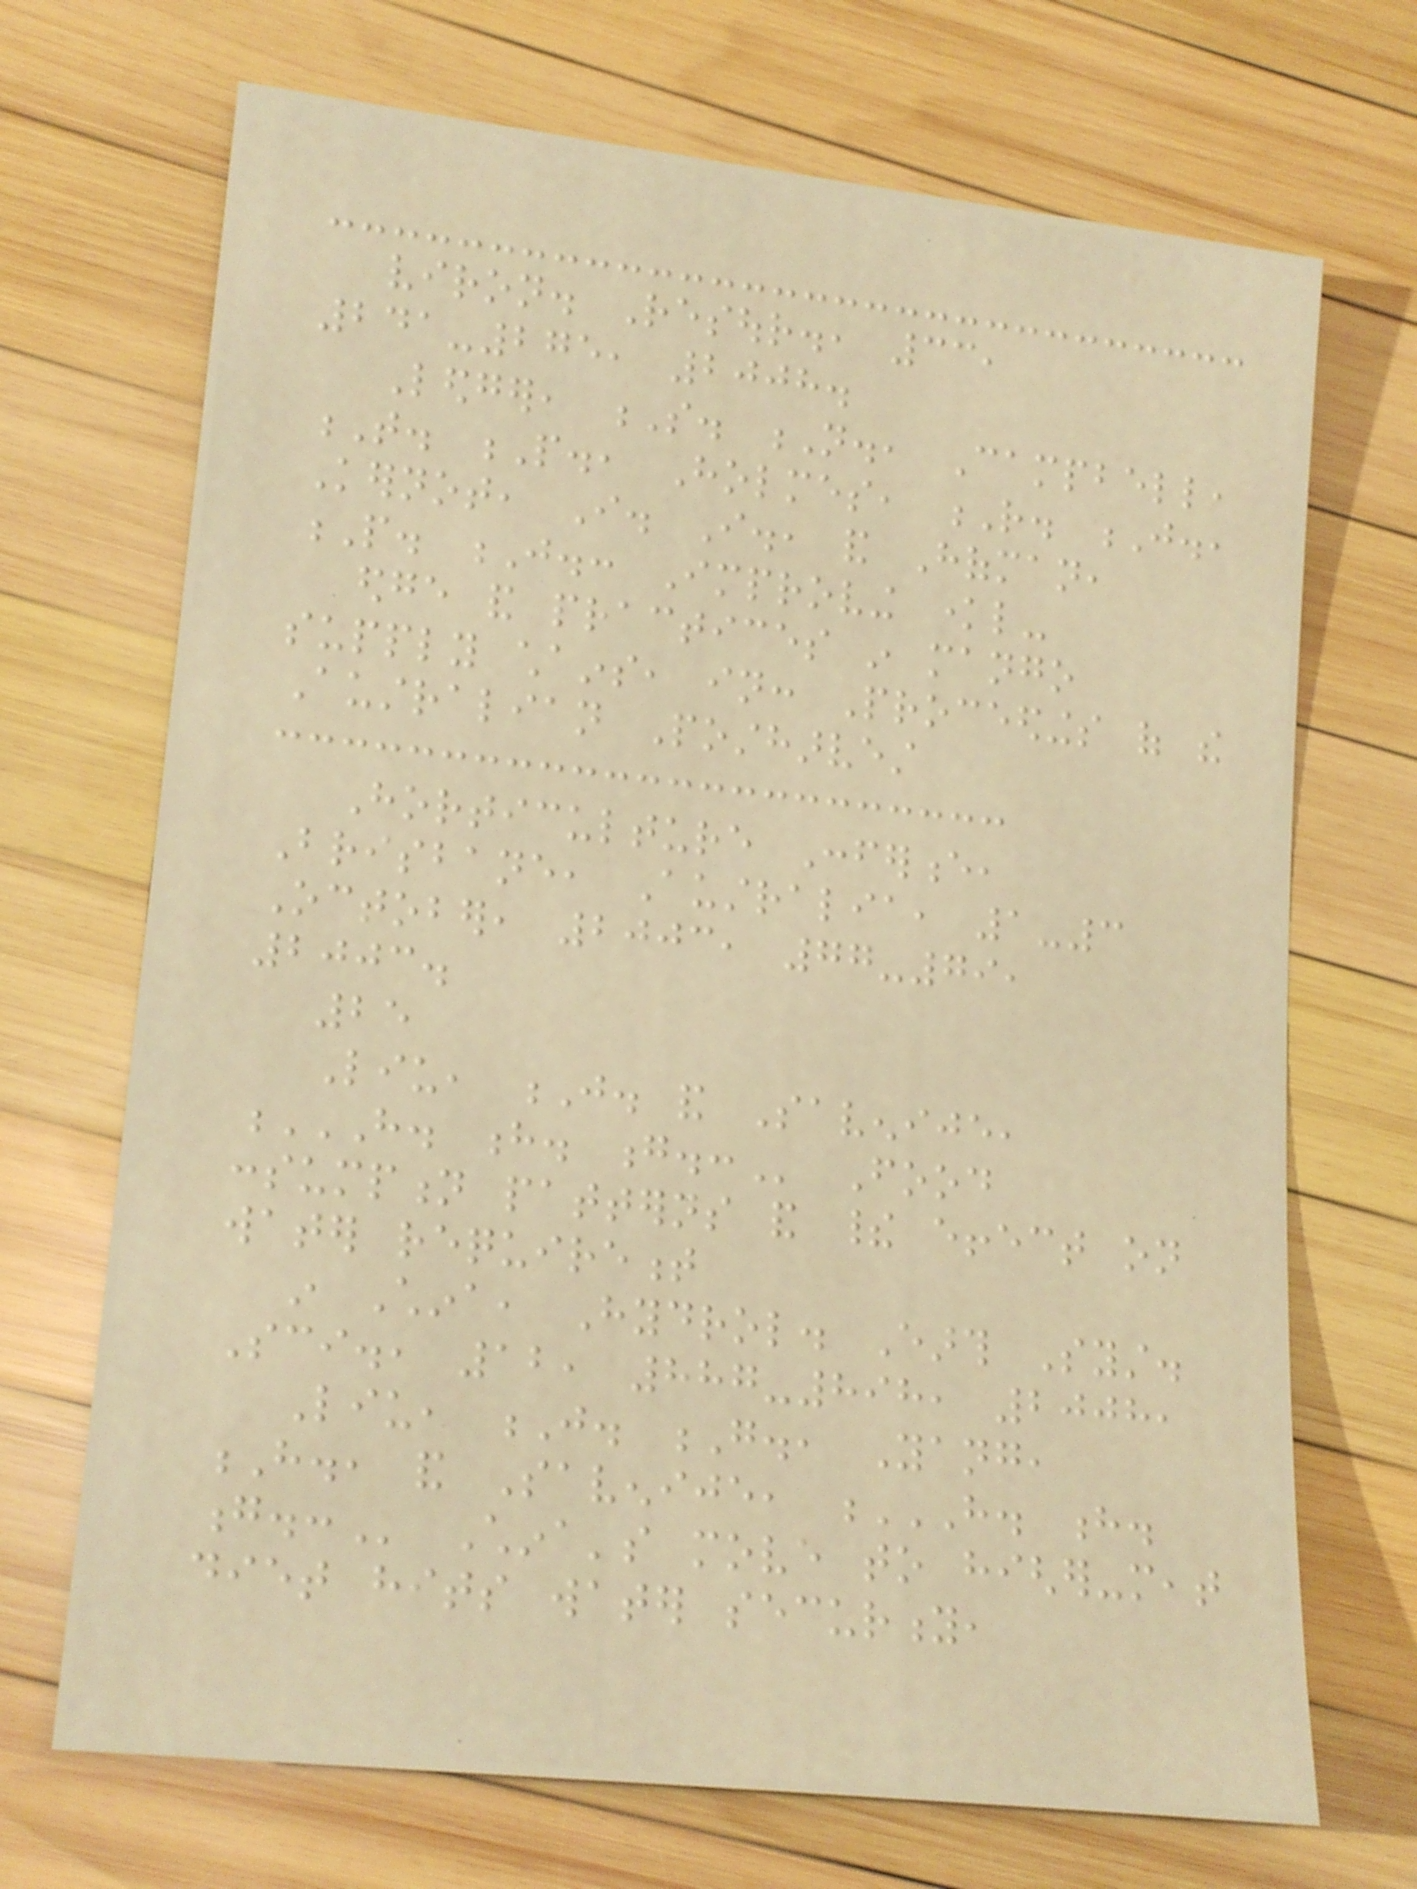viron. Resour., 33,
241-275, 2008.
Ledger, S. N., Campbell,
T. P., Holmes, R. J.,
Kernot, I. I., and Hofman,
P. J.: Improving knowl-
edge and practices in mango
supply chains, in: Proceedings of the
Australian Postharvest
Horticulture Conference,
Brisbane, Australia, 1-3
October, 2003, 77-79,
2003.
25
Liu, J. and Savenije,
H. H. G.: Food
consumption patterns and their effect on
water requirement
in China, Hydrol. Earth Syst.
Sci., 12, 887-898, 2008,
Liu, J. G., Yang,
H., and Savenije, H. H.
G.: China's move to higher-meat
diet hits water security,
